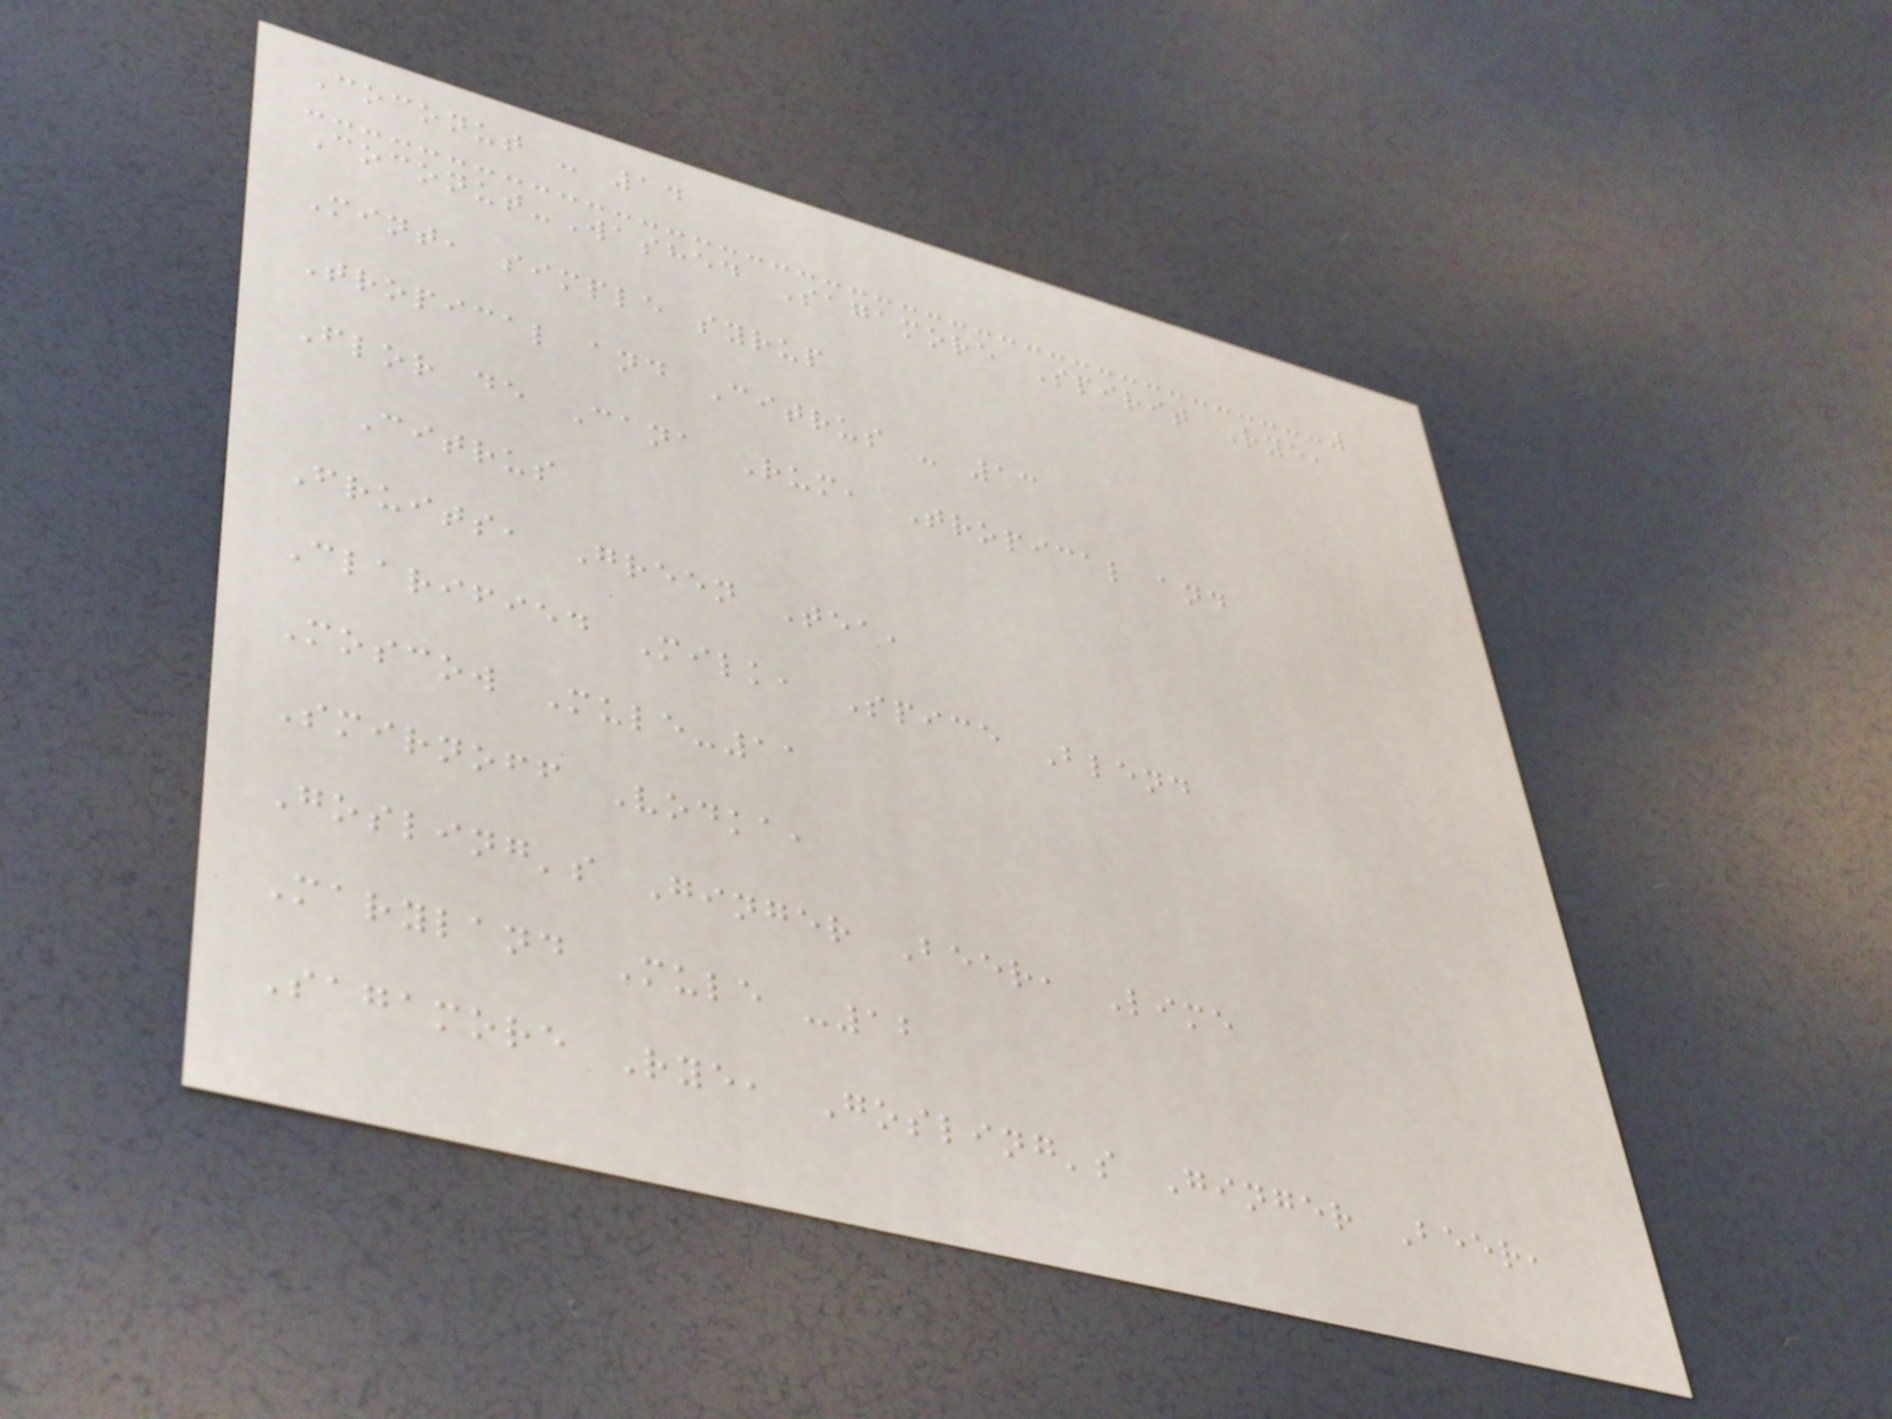Coconut - 14
Coconut-Washed Sagamore Spirit Rye,
Mint, simple syrup
Tropical and Citrus - 13
Flor de Cana Rum, Tropical and
Citrus
Fruits, Green Tea,
Clarified Milk, Spice Blend
Moscow Mule-11
Smirnoff Vodka,
Gosling's Ginger Beer, Lime
Maryland Mule -12
Sagamore Rye, Gosling's Ginger Beer,
